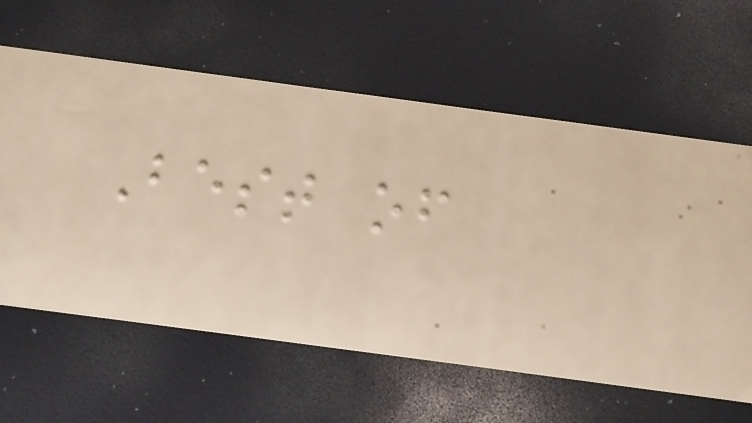Best of
